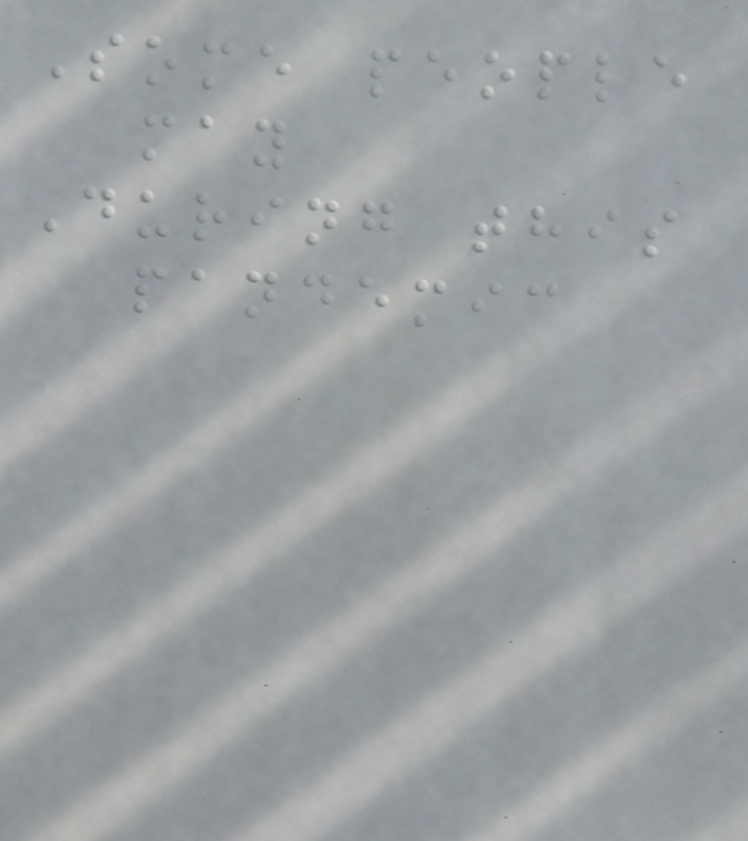Some people
may
During this
pandemic
